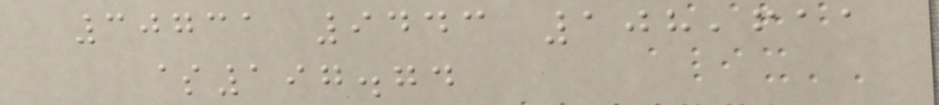30731 9443 108,611
$197.74
